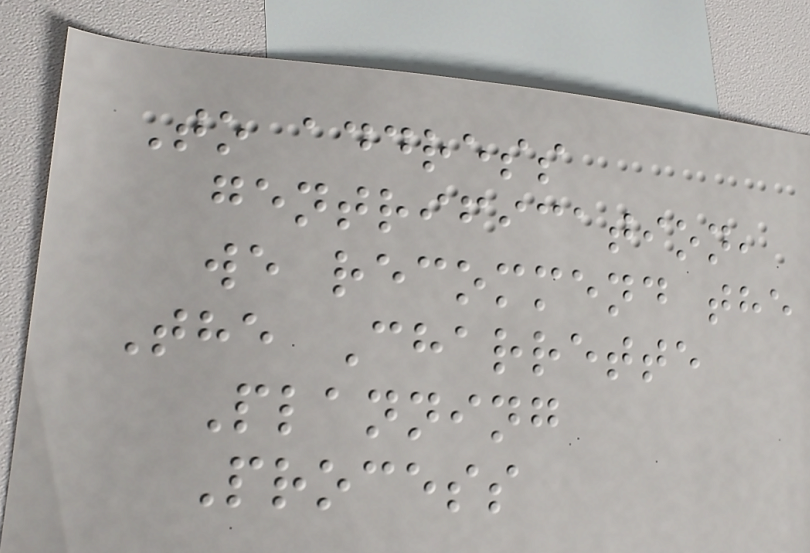To address
gentrification,
we recommend the
The Charrette
Planning
Process
